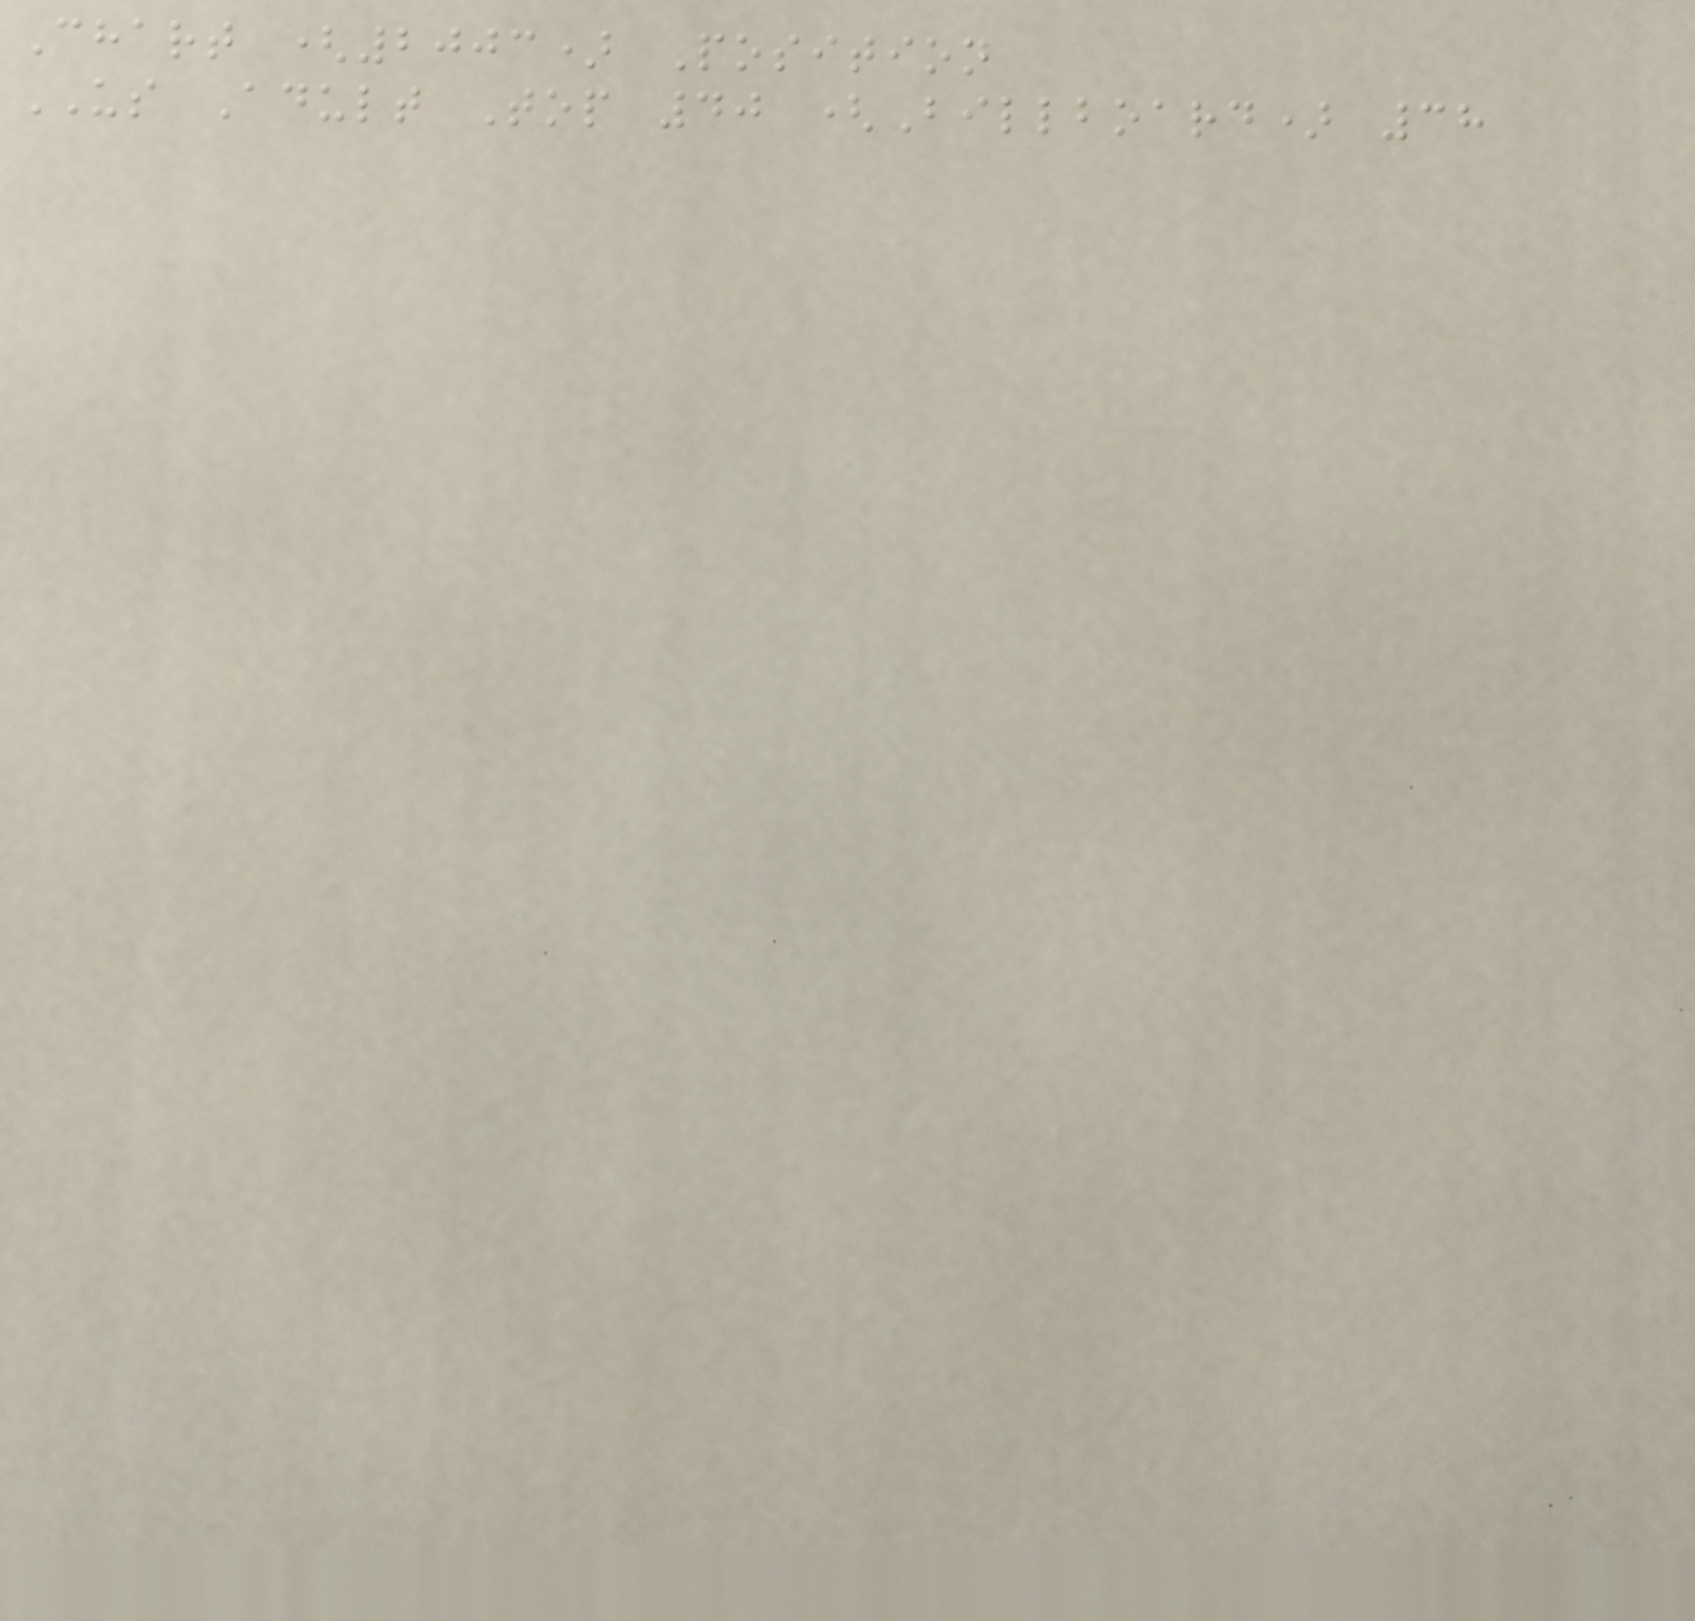Chart (2003) Position
US Adult Top 40 (Billboard) 38
